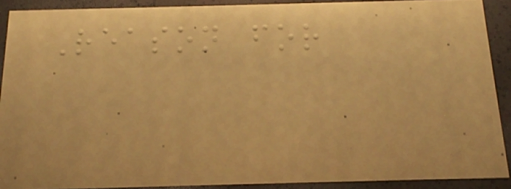Reason for
